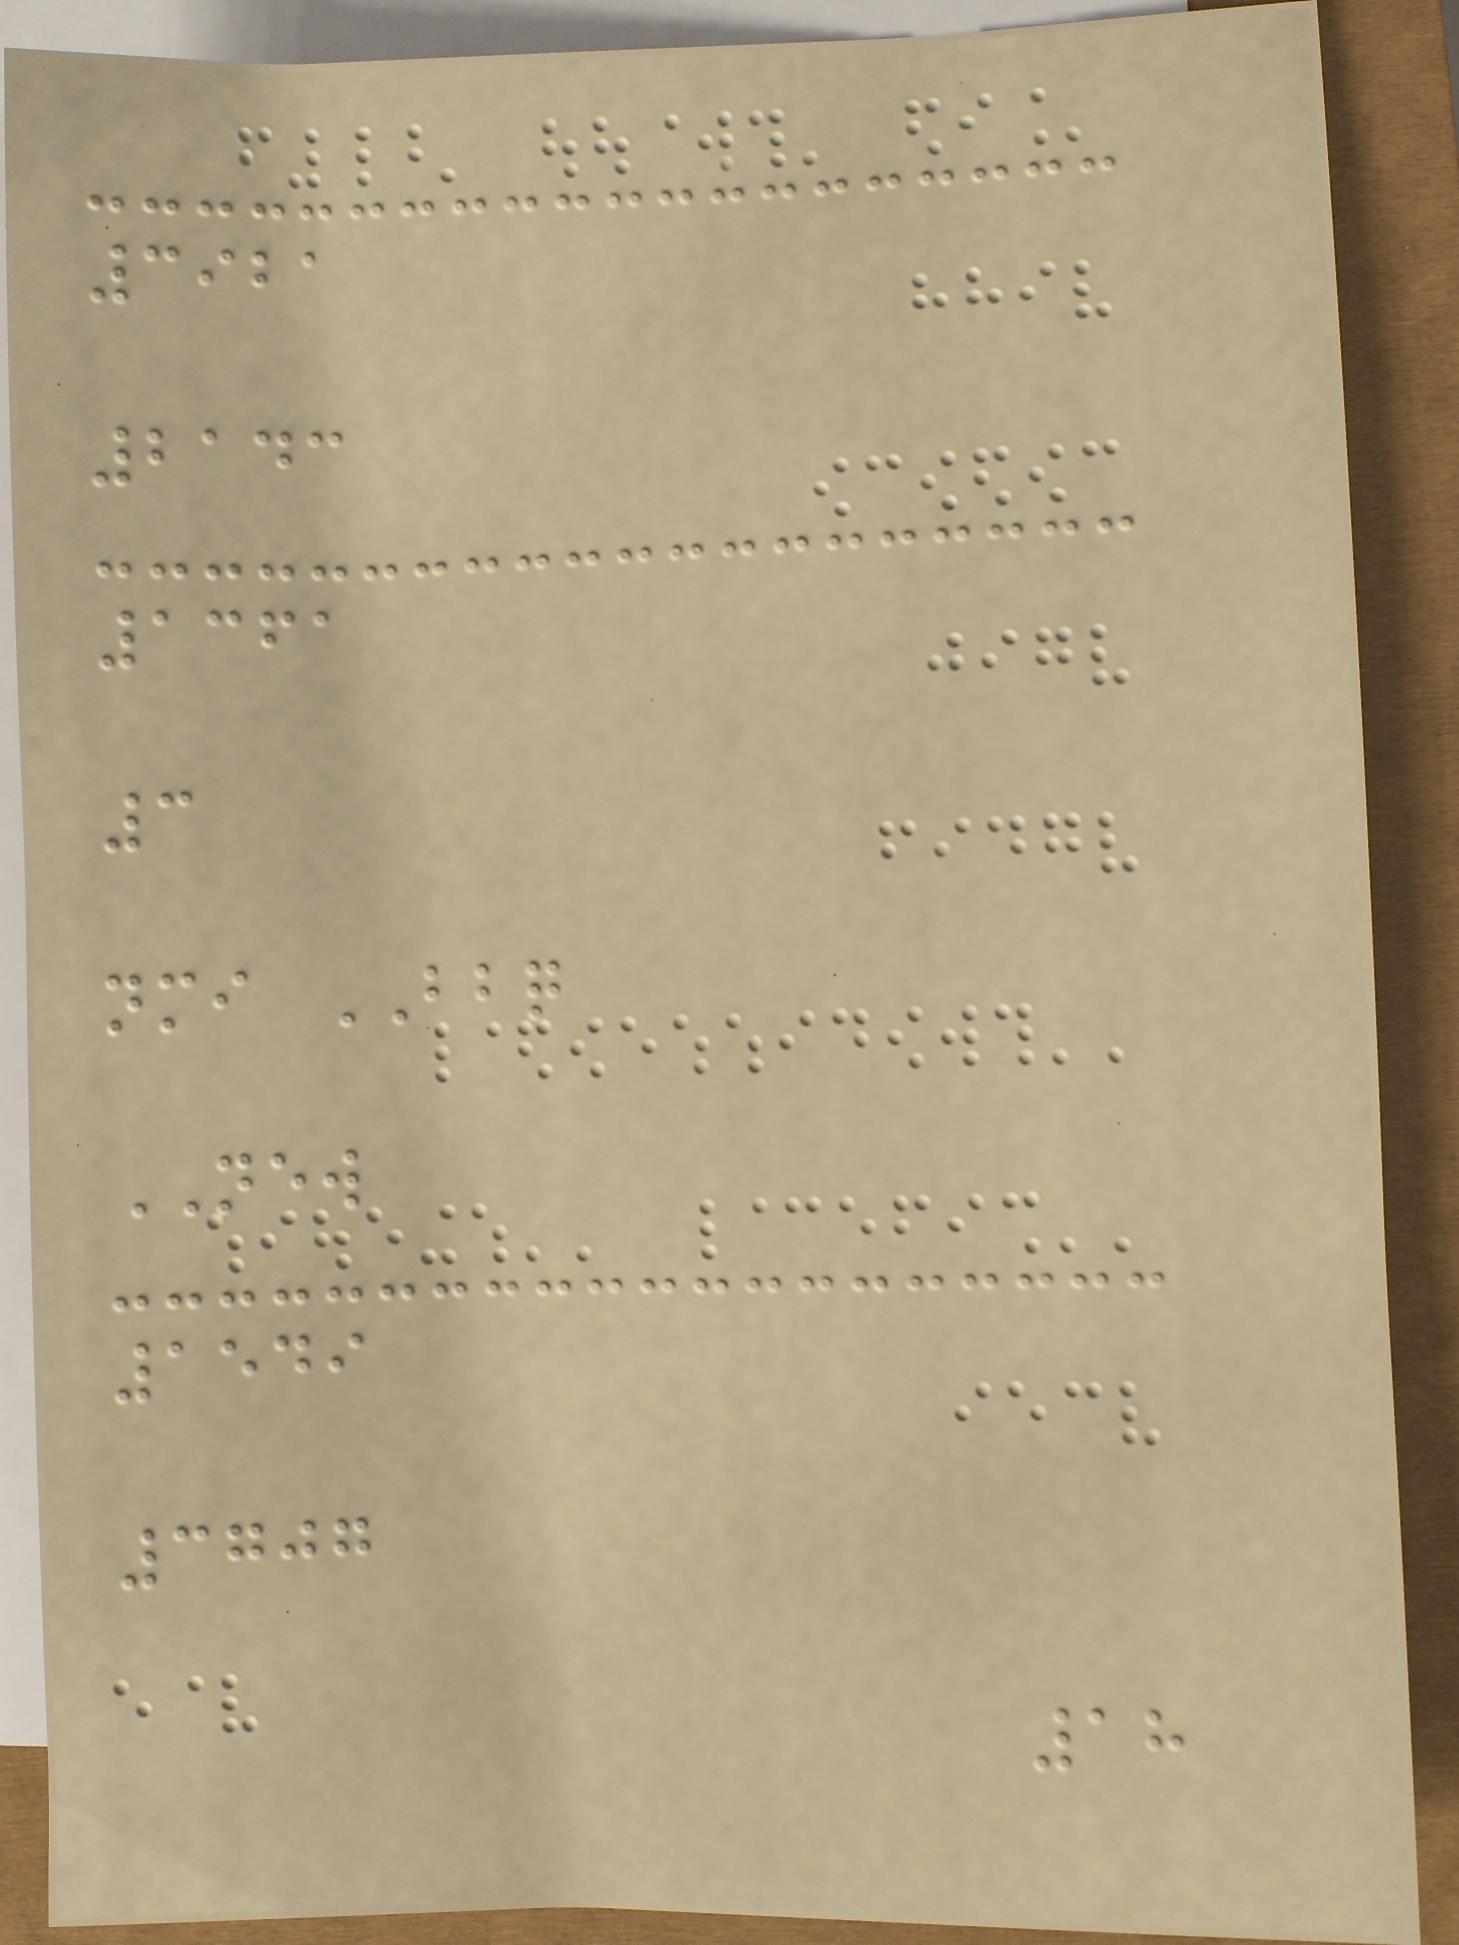3921
2143
1361
3
nmi BBQ
NEW
1549
3707
18
